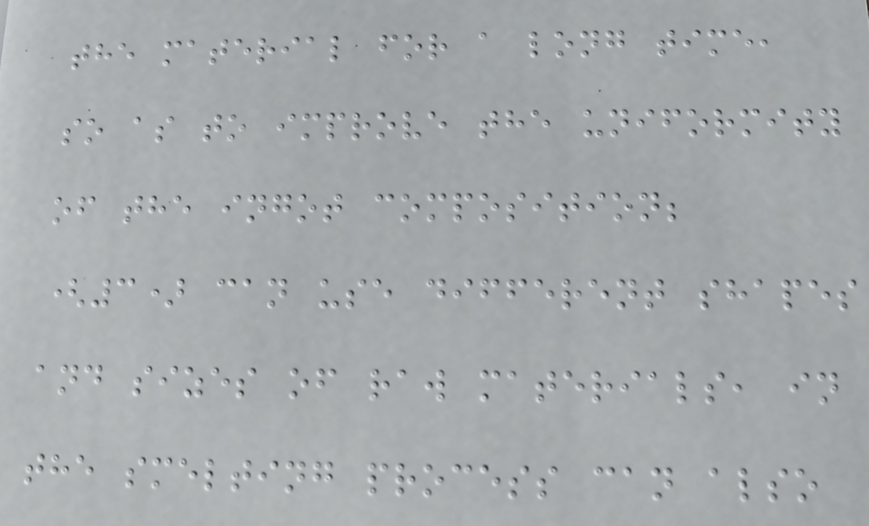the material for a long time,
so as to improve the uniformity
of the ingot composition;
(3) can use different shapes
and sizes of raw materials, in
the smelting process can also
